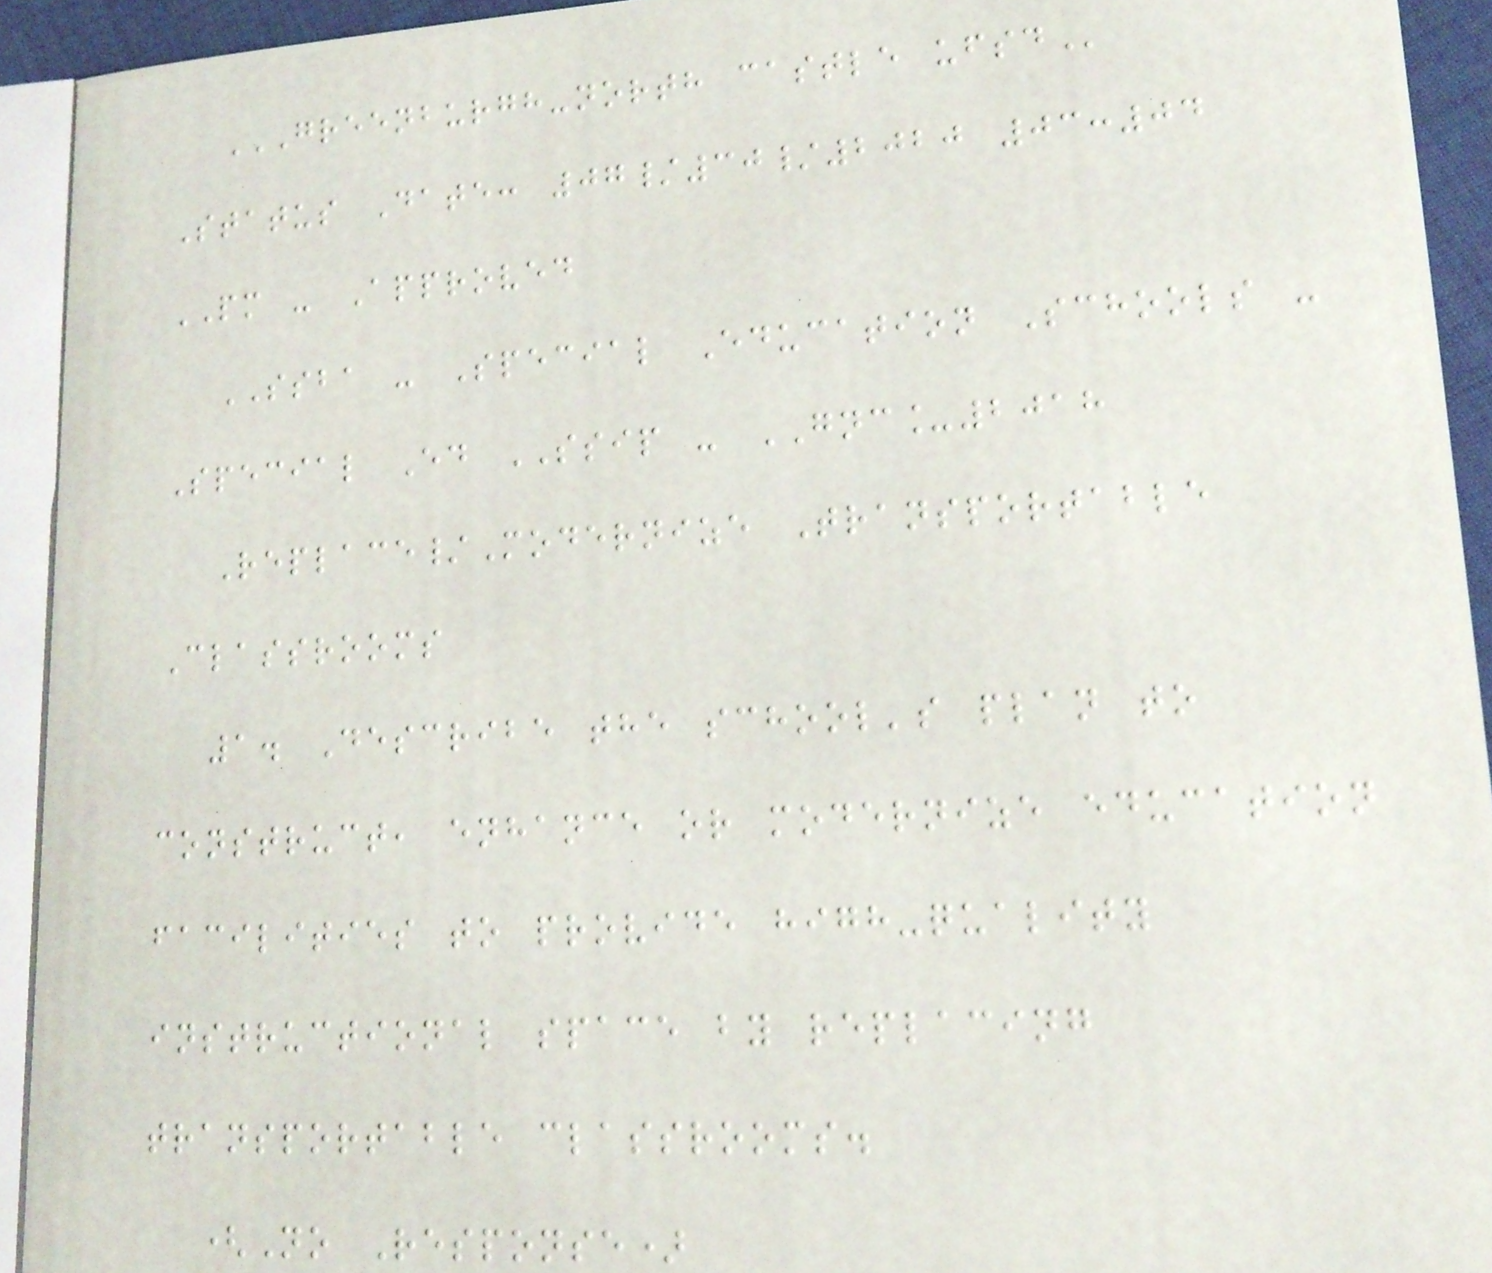GREENBURGH-NORTH CASTLE UFSD
Status Date: 07/30/2020 03:04
PM - Approved
SSBA - Special Education Schools -
Special Ed SSIP - GNC_2018
Replace/Modernize Transportable
Classrooms
1. Describe the school's plan to
construct, enhance or modernize education
facilities to provide high-quality
instructional space by replacing
transportable classrooms.
(No Response)
